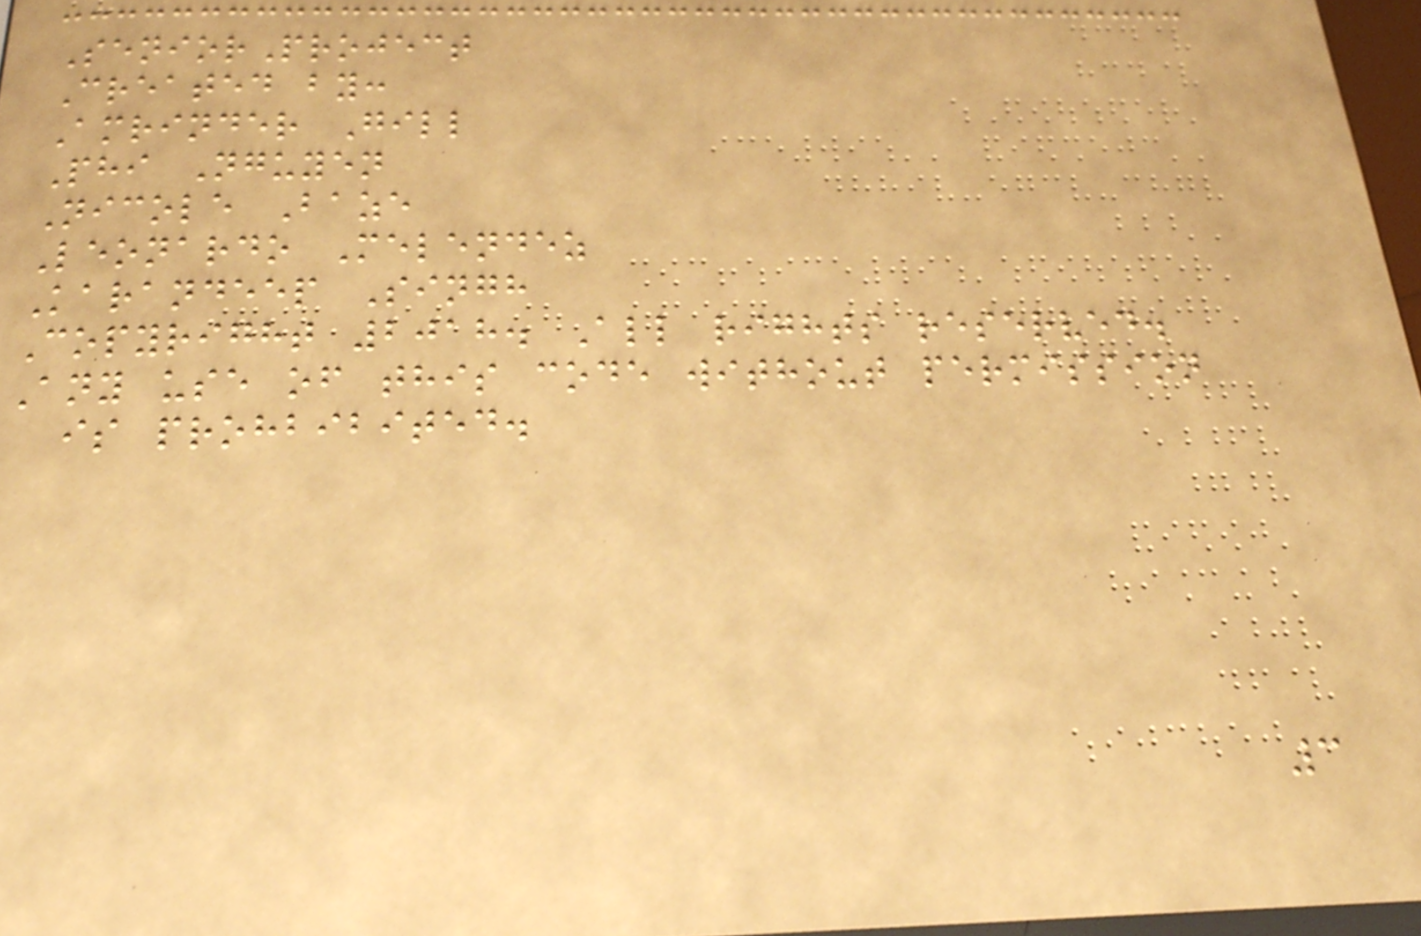SeniorProject
Created by:
Amrinder Gill
Phi Nguyen
Nicole Baze
Leonardo Melendez
Karandeep Singh
Copyright 2018. All rights reserved.
Any use of this code without permission
is prohbibited.
3
